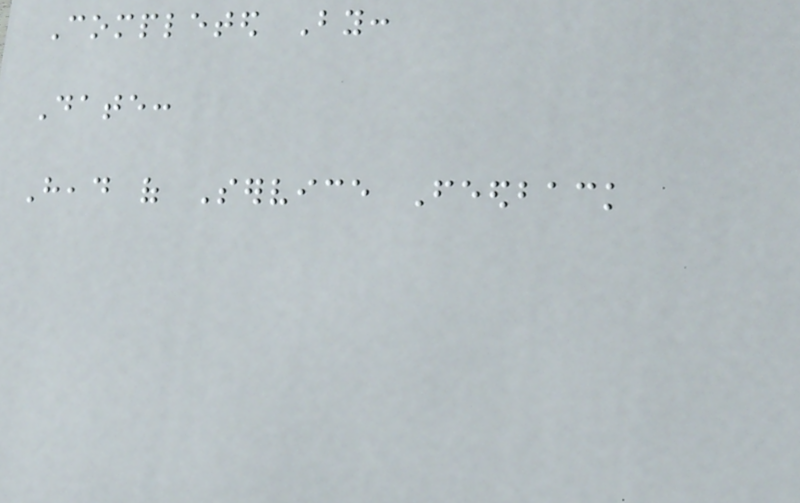Completed By:
Date:
Head of Service Feedback
